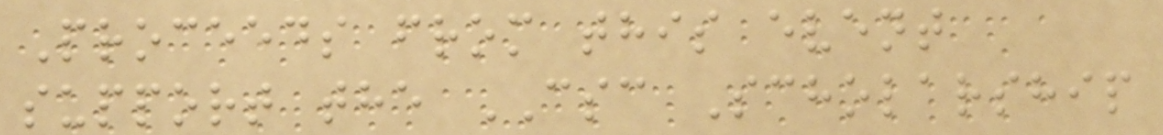Proceeds from this event
support the CSC Scholarship
